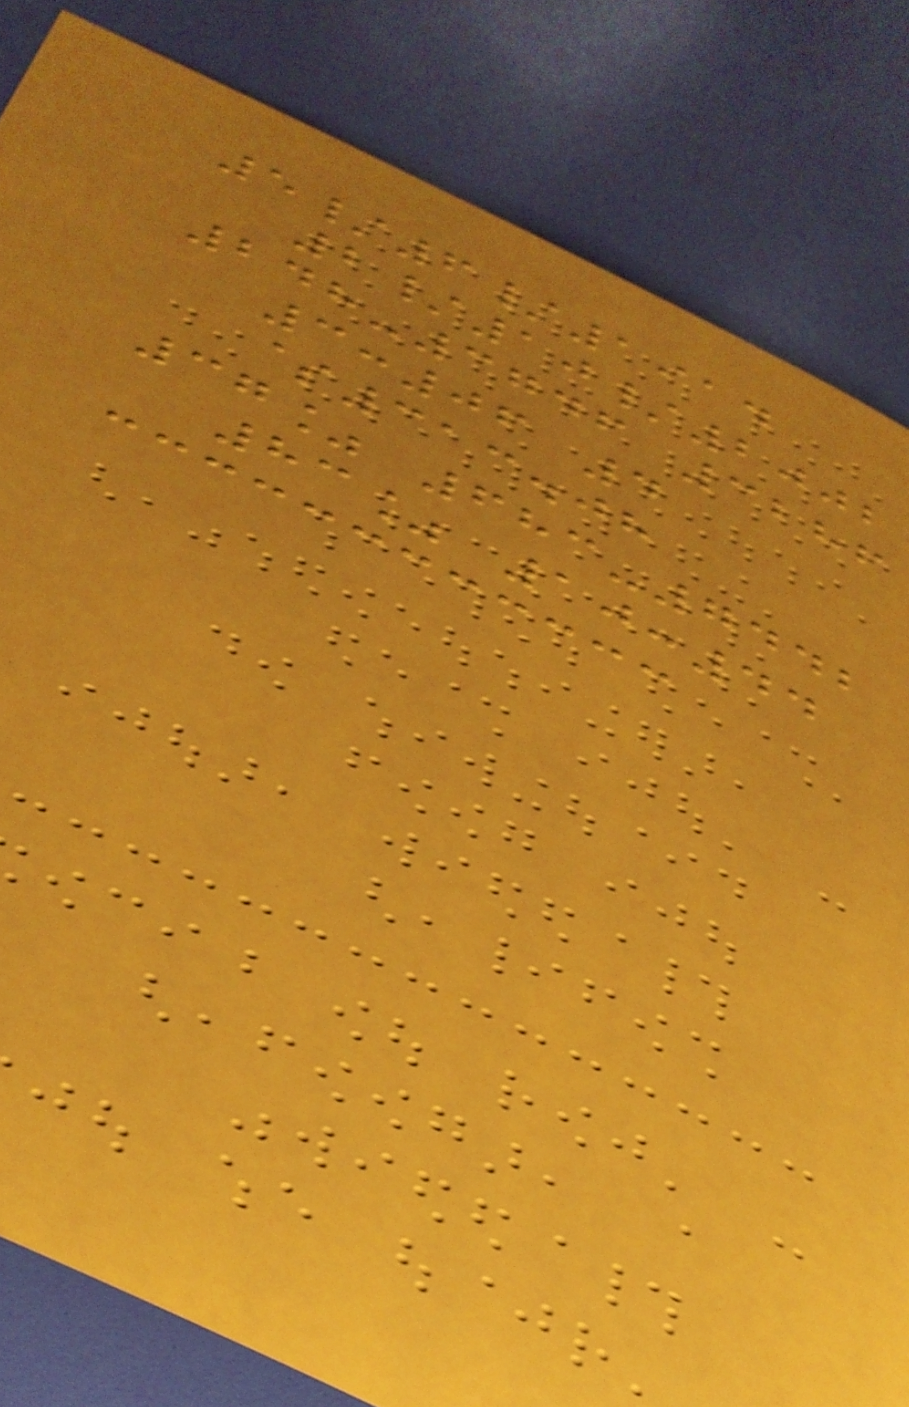5/6/1914
2/10/2002
248-3746 3286
3:06 4
$313.08
37% 683-7442
83% 10:44
